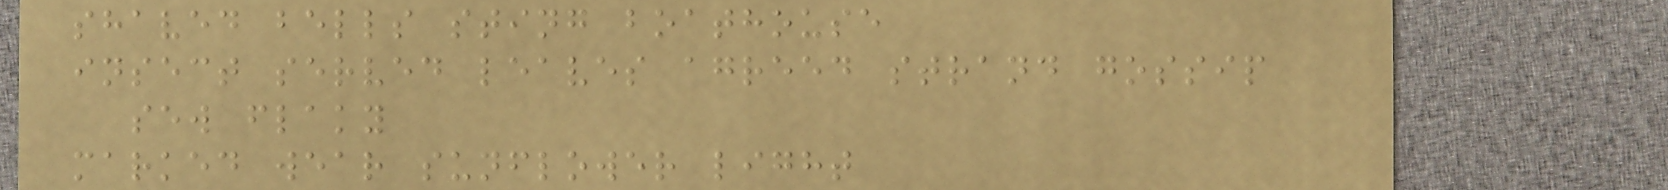shaved bells sting boathouse
insect served leaves agreed strand gossip
sew flaky
marked wear sunflower light
